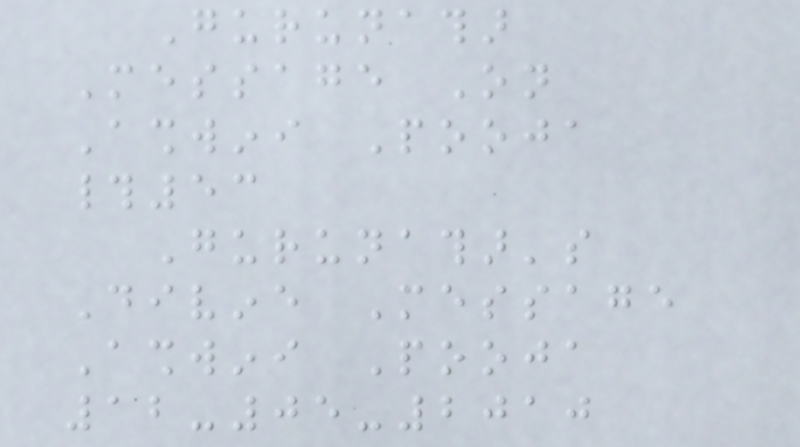Gurunathar
Message On
Ashwini Pooja
#53
Gurunathar's
Divine Message
Ashwini Pooja
12-05-2010
